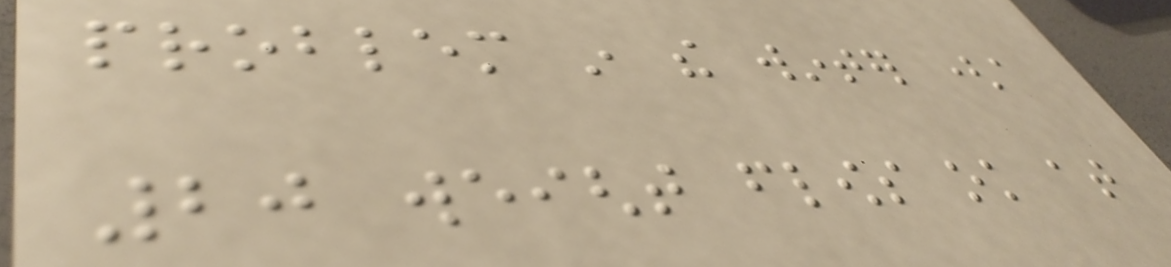problem in the winter (a
20 weight flows ok at
